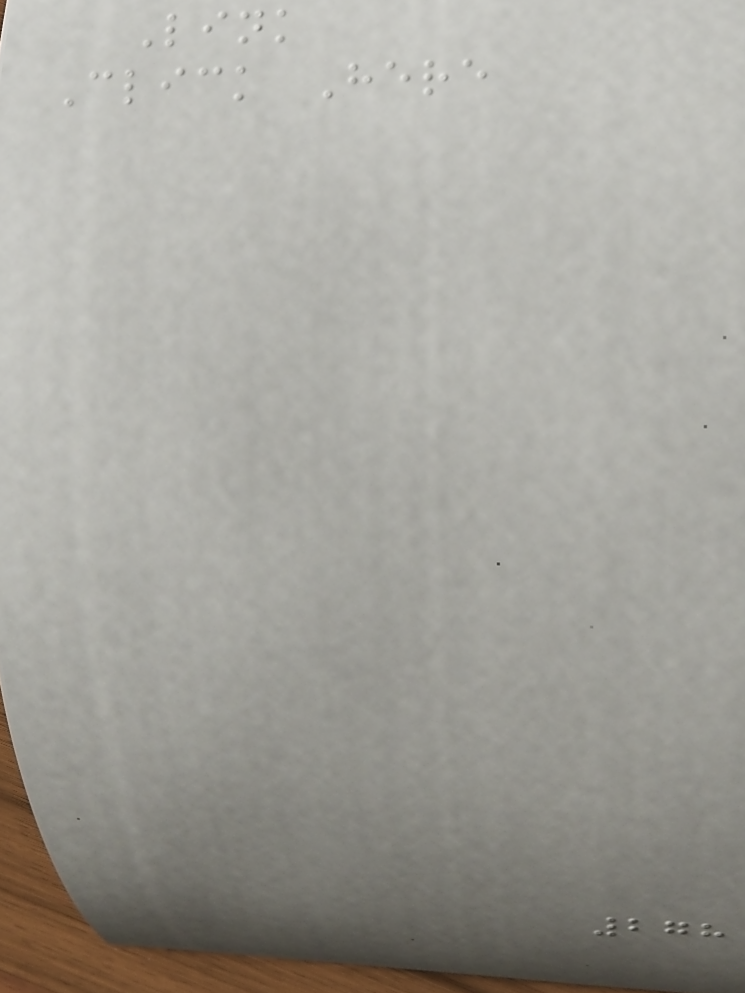Link
Click Here
278
